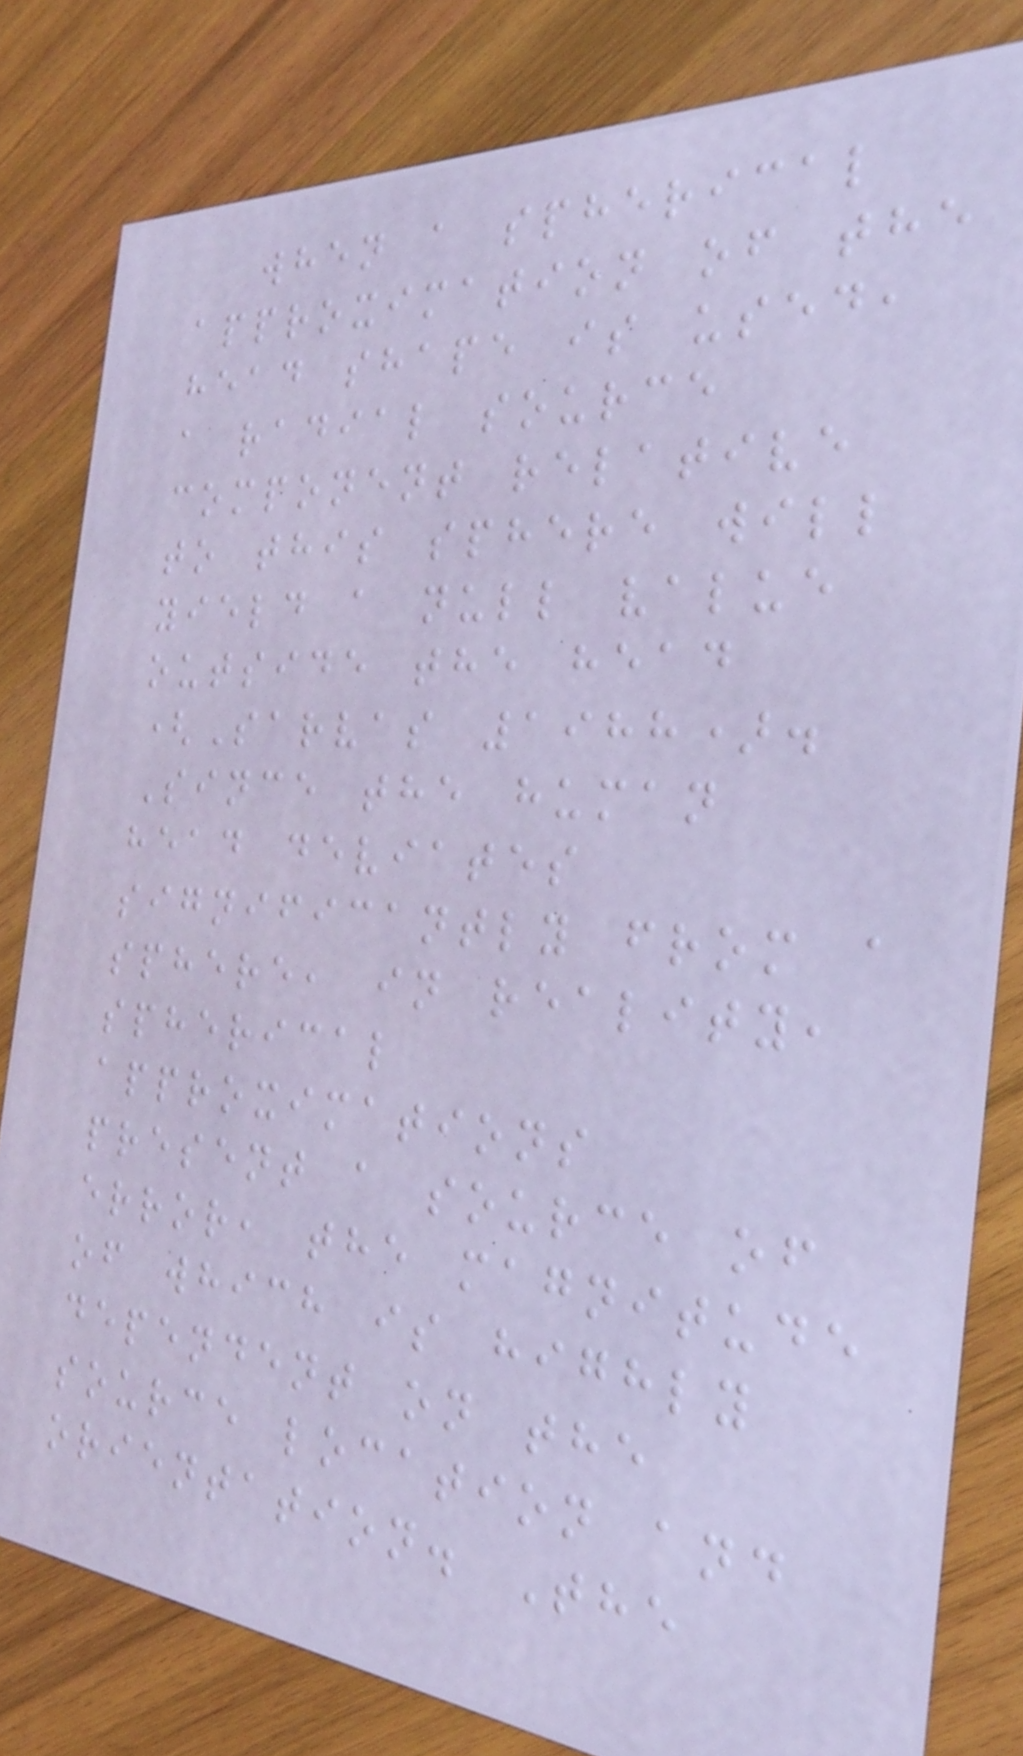when a spherical
approximation of the
head shape is used,
a radial source
component relative
to this sphere will
yield a null value
outside the head
(Sarvas 1988).
Since the human
head deviates
significantly from a
sphere, in reality,
spherical
approximations
present a source of
error, the magnitude
of which is highly
dependent on the
source location and
orientation. The
